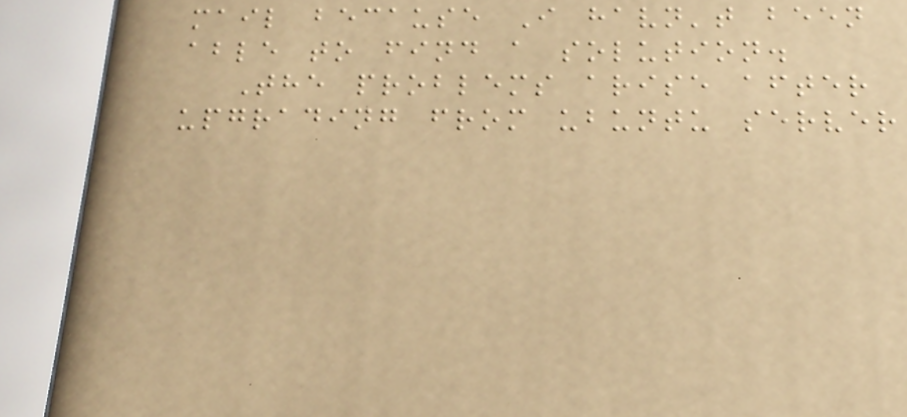mail because I havn't been
able to find a solution.
The problems arise after
upgrading from ubuntu server
